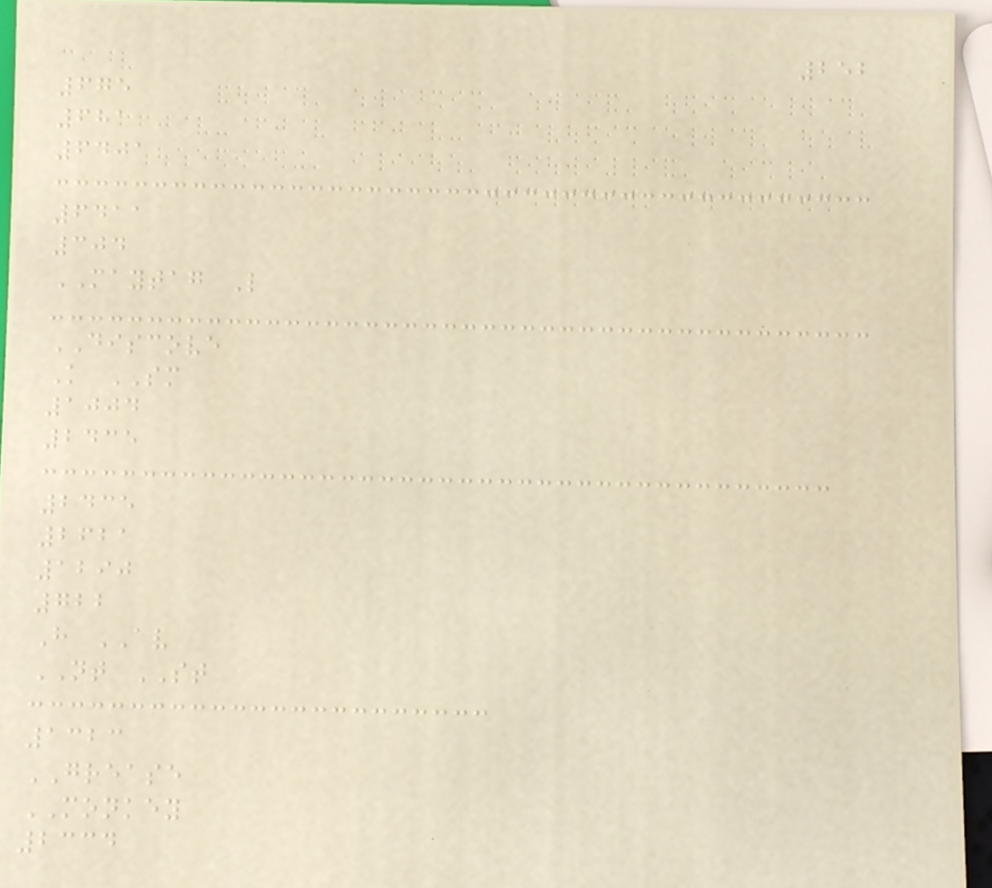252
675
681
6401
6411
304
MAYTAG L
DISCOVE
K SM
1004
2435
2435
2621
1290
722
H AV
NT ST
1323
GREASE
MONKEY
2334
